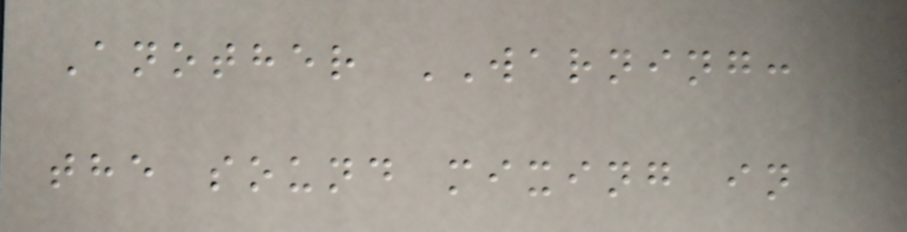Another WARNING:
the sound mixing in
